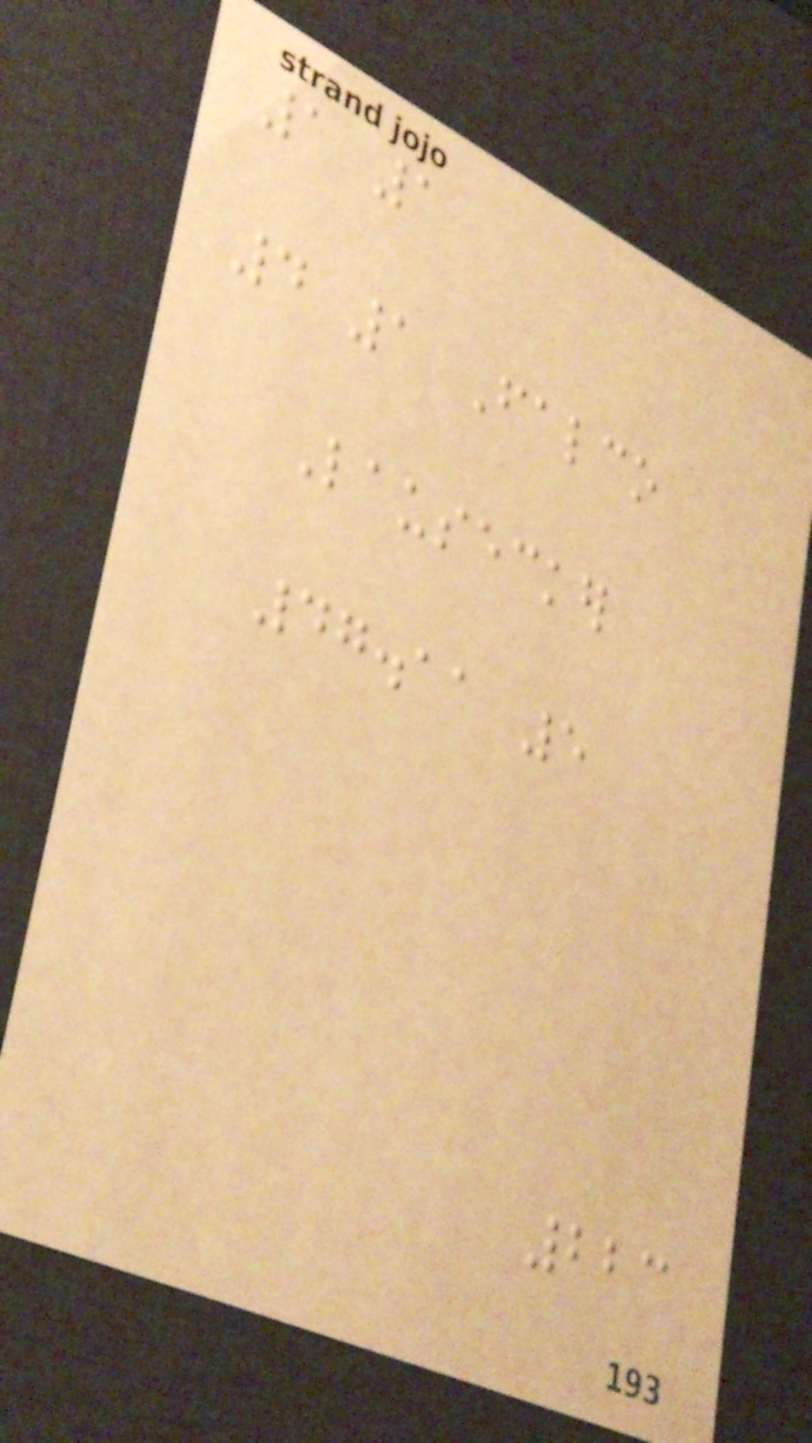1 1
4 1 Falco
Lausecker
47.11 5
223
